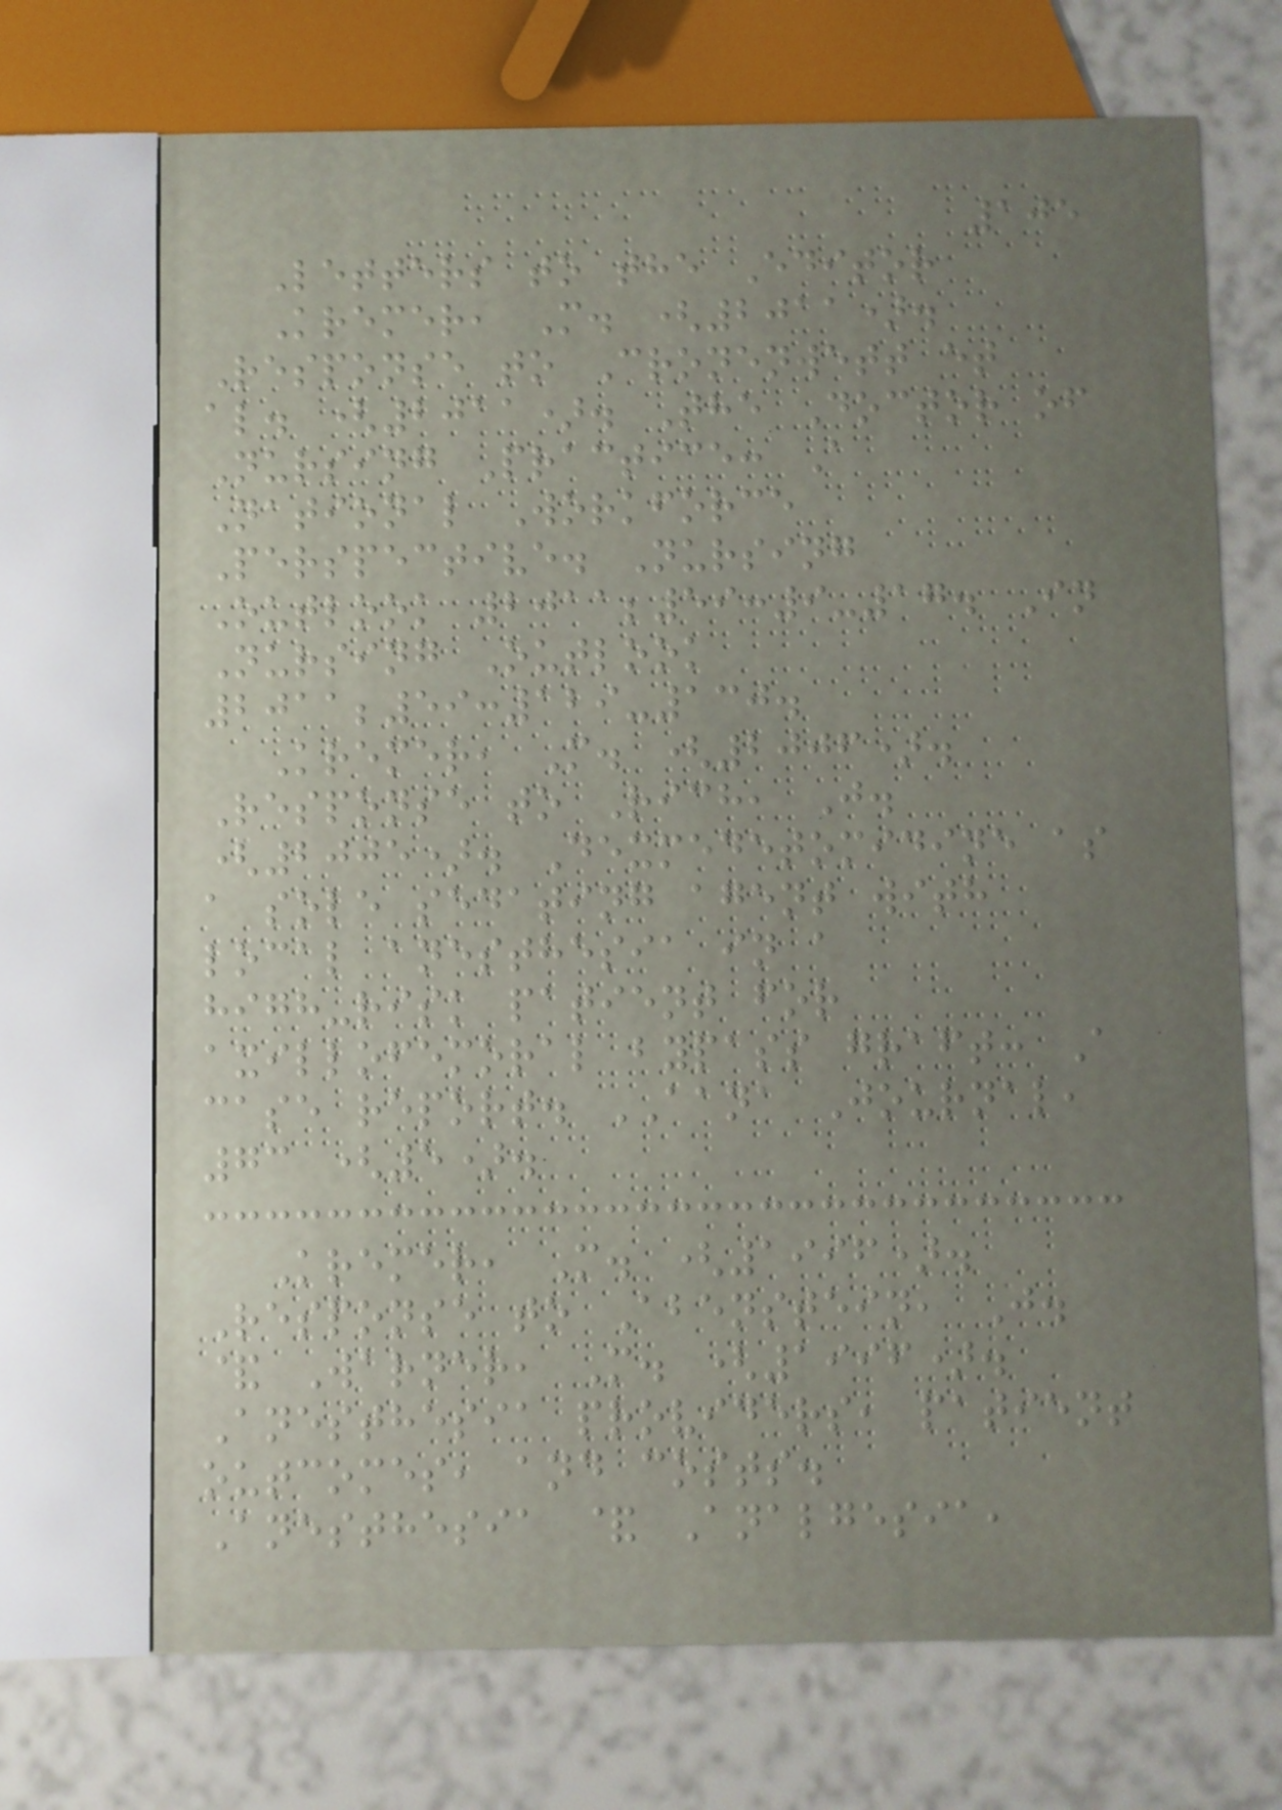105
Letters to the Editor
Kremer, M. (2011).
Response to Cronenwett et
al. (2011). The Doctor of
Nursing Practice: A
National Workforce
Perspective. Nursing
Outlook 2011;59:9-17. In
Nursing Outlook
2011;59:129-130.
Kremer, M. (2006).
Response to Rich, J.
(2005). Dexmedetomidine as
a sole sedating agent with
local anesthesia in a
high-risk patient for
axillofemoral bypass graft: A
case report. AANA Journal,
73 (5).
Kremer, M. (1996).
Response to Abenstein, J.
& Warner, M. (1996).
Anesthesia providers, patient
outcomes, and costs.
Anesthesia & Analgesia,
